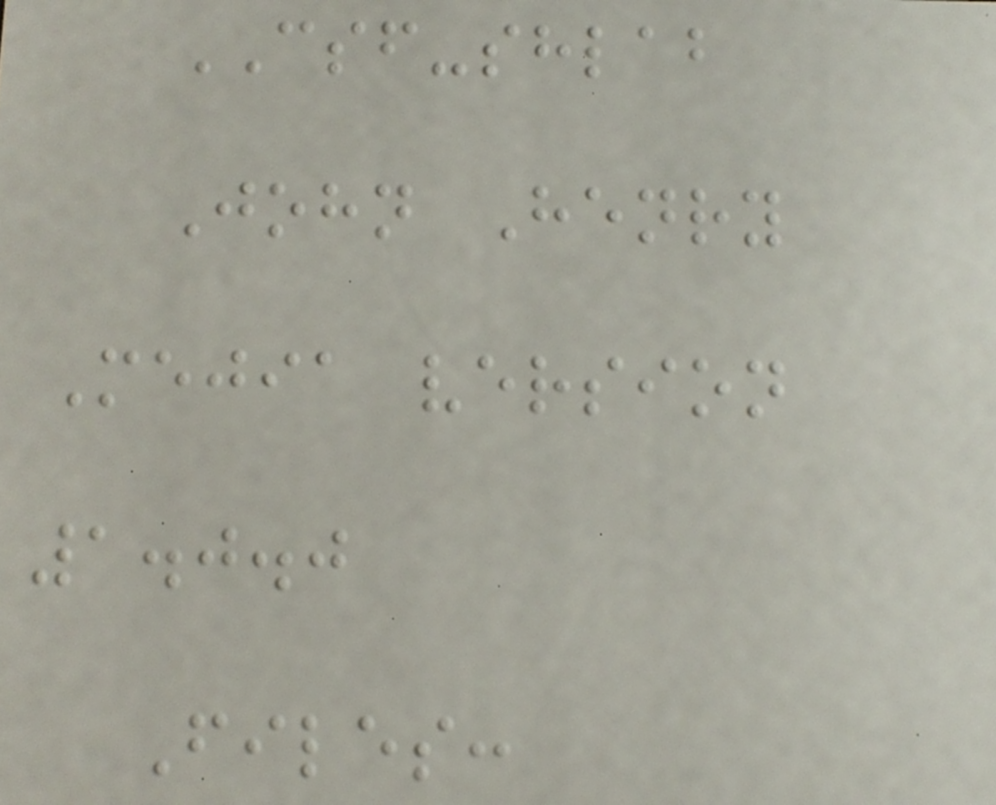CSF-shlab
John Henry
Mejia version
1.0.0
Files:
